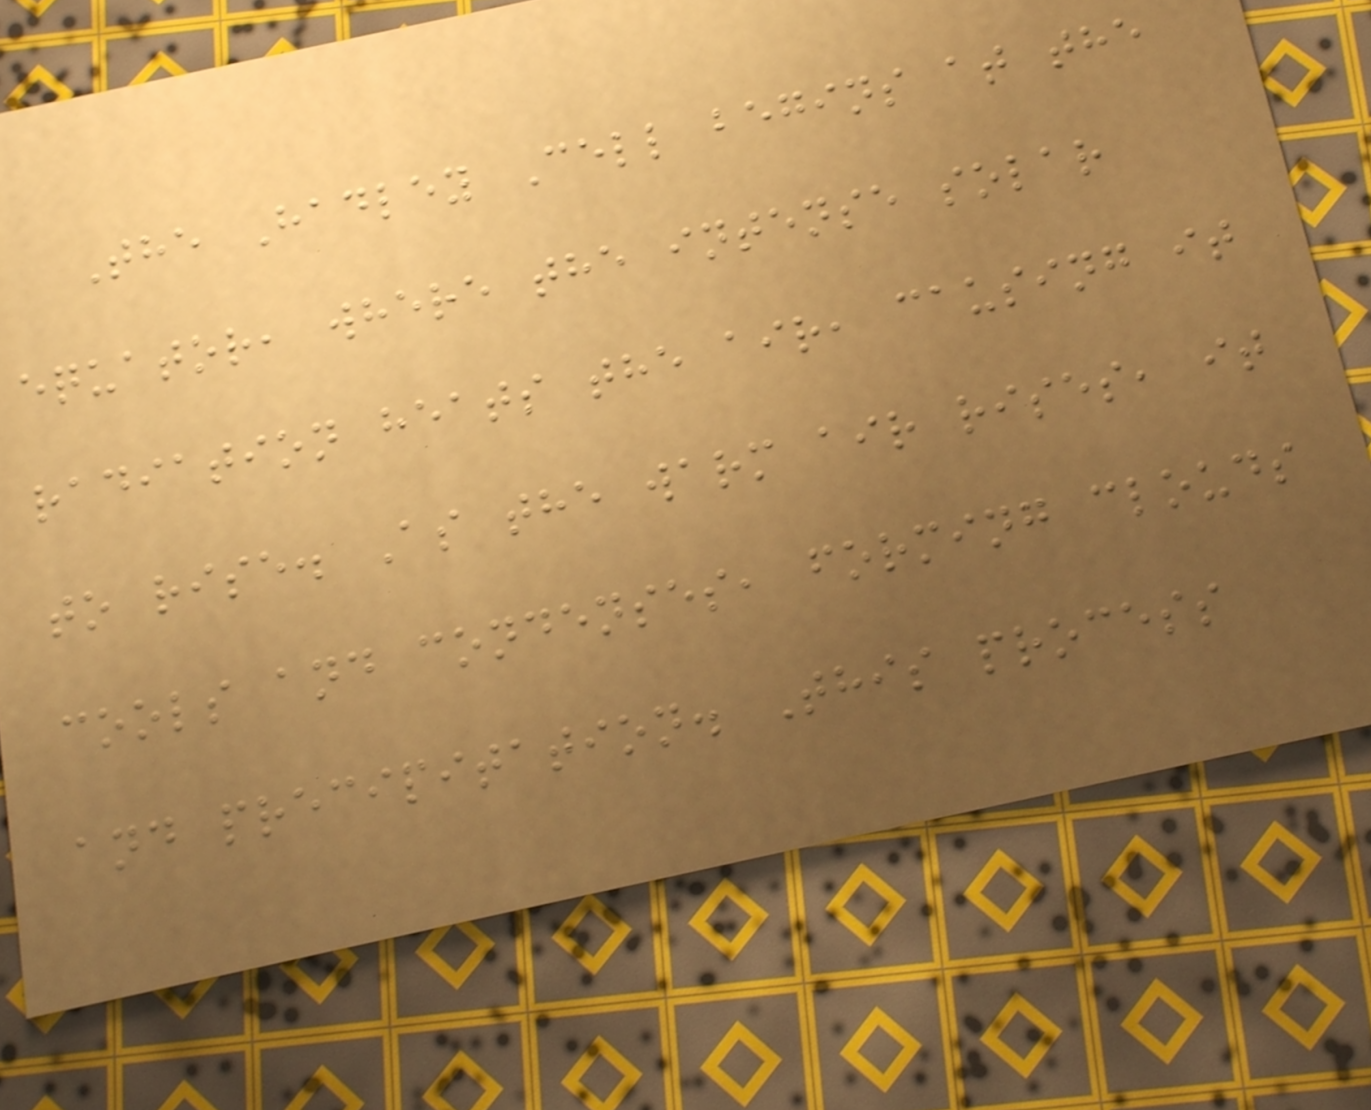The Hadley Cell begins at the
equator, where the intense solar
radiation heats the air, causing it
to rise. As the warm air rises, it
cools and condenses, forming clouds
and precipitation. This process
